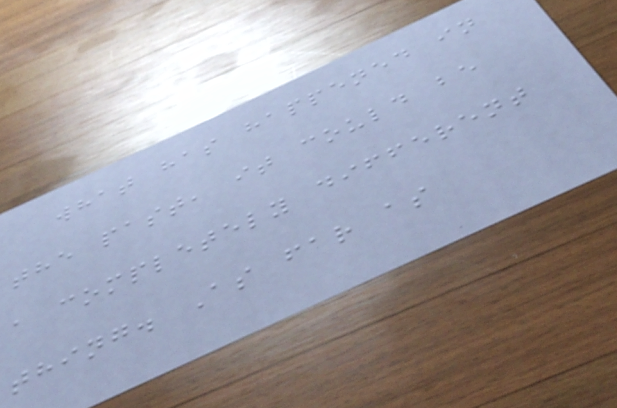what has happened in
the past, it could be
a completely different
thing. As far as
